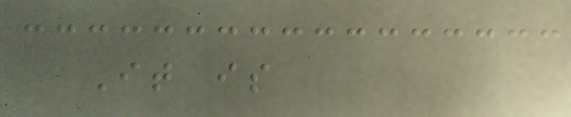It is
